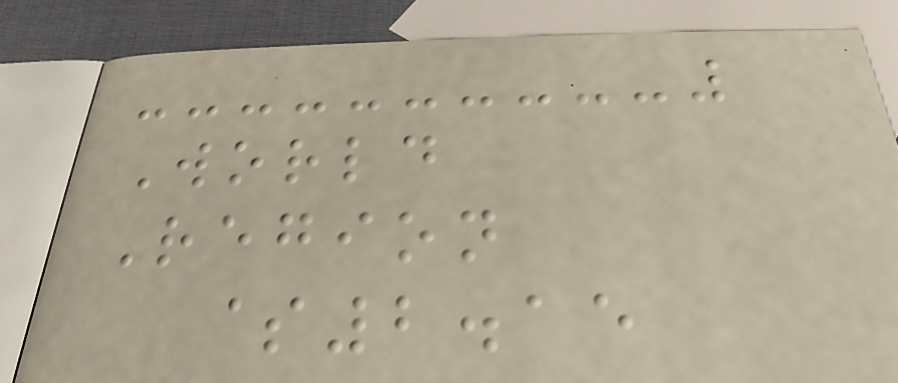World
Region
$2.15
